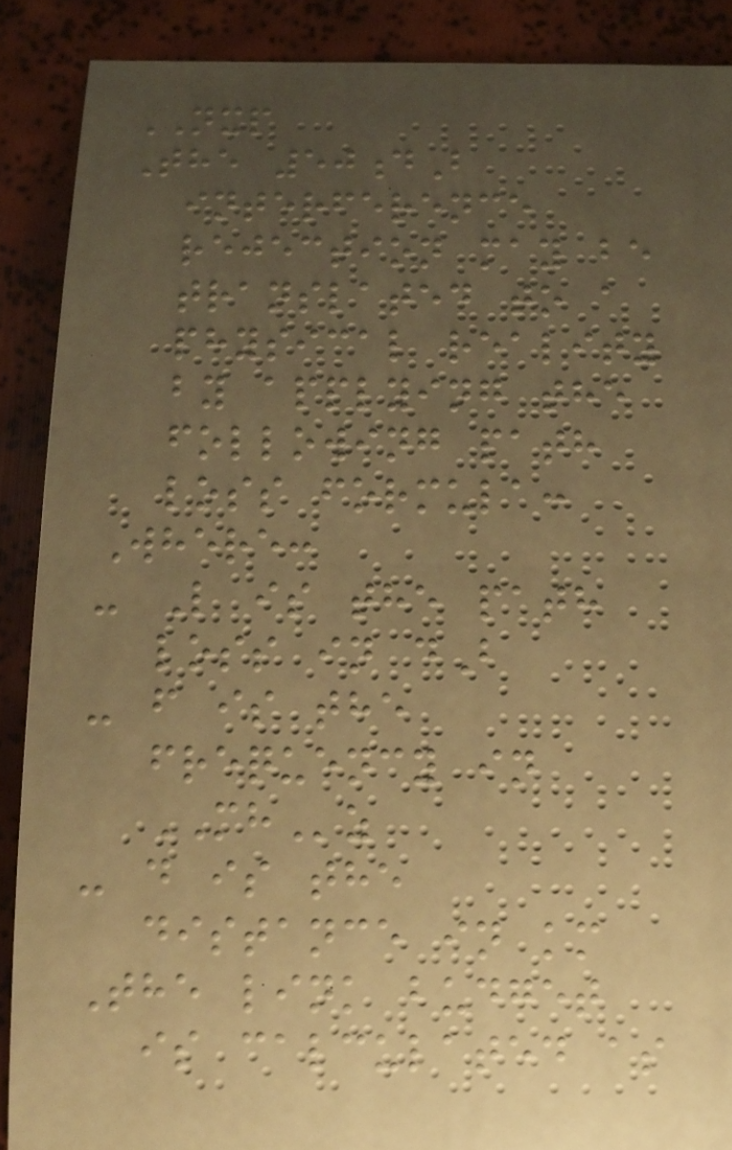NXP
The 50dB
interference
rejection may be
translated to a
physical reality
by applying the
following path
loss formula:
Where:
- L is the path
loss in dB
- f is the
frequency in
MHz
- d is the
distance in km
The link budget
is calculated as
